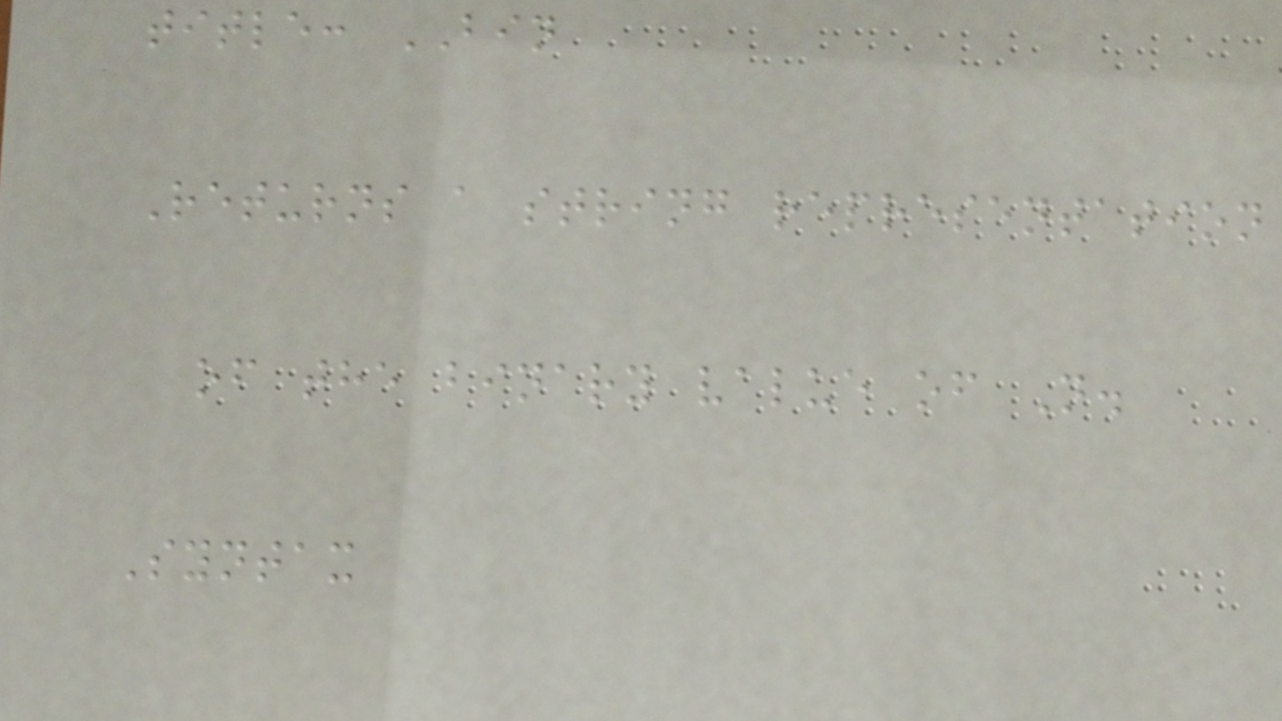title: BIN
Returns a string representation
of the binary value of N.
Syntax
